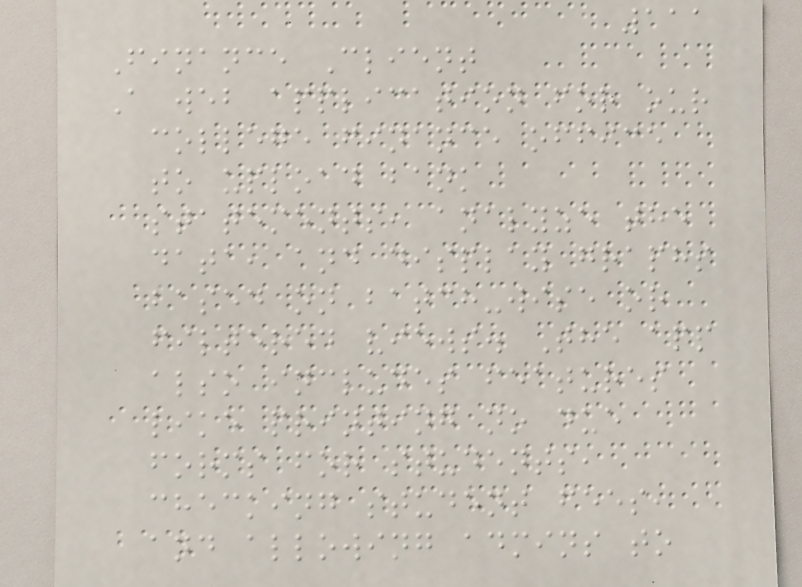111
Finance Client
A web application for our
college finance office
to upload bank
statements, analyze the
data, and display graphs
based on batch-wise or
filtered views. The app
also includes features
like printing no due
forms for students,
checking student fees,
and allowing admins to
